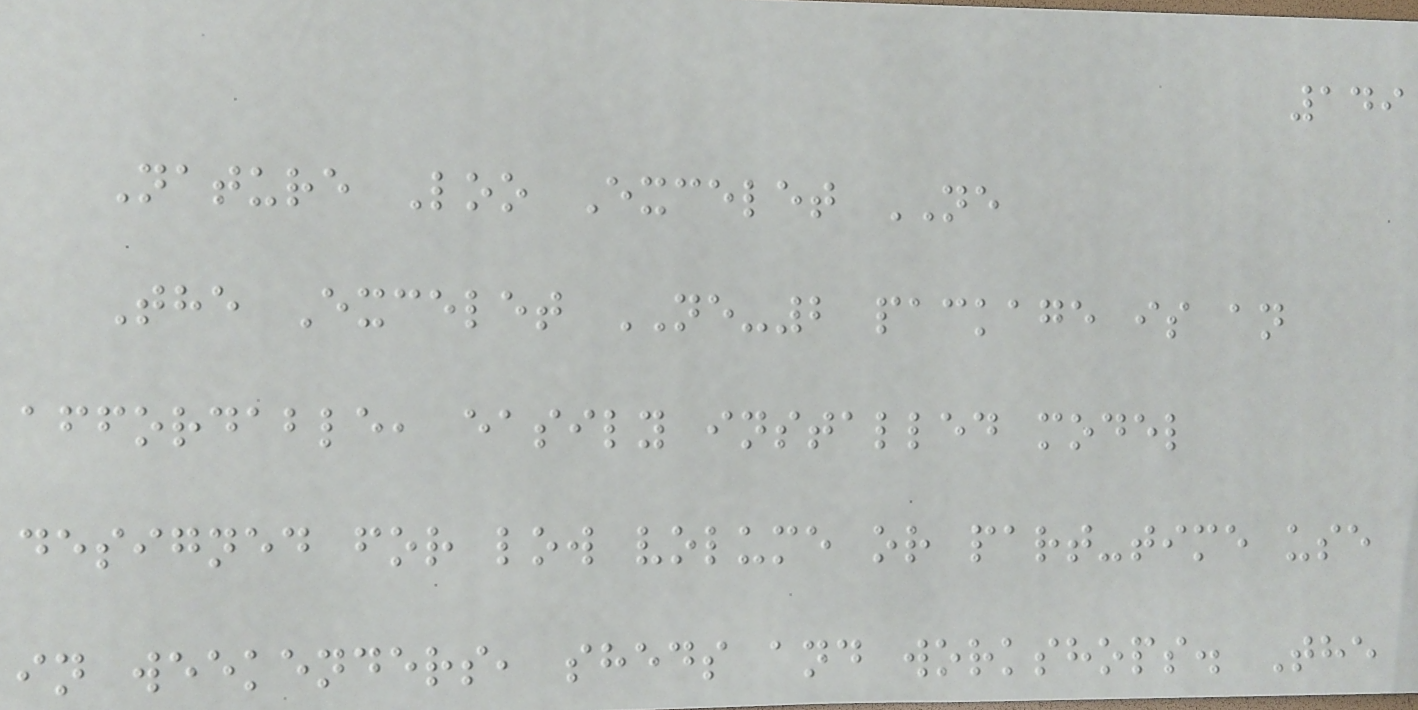149
Nature Loo Excelet NE
The Excelet NE-2 package is an
affordable, easily installed model
designed for low volume or part-time use
in weekenders, sheds and workshops. The
